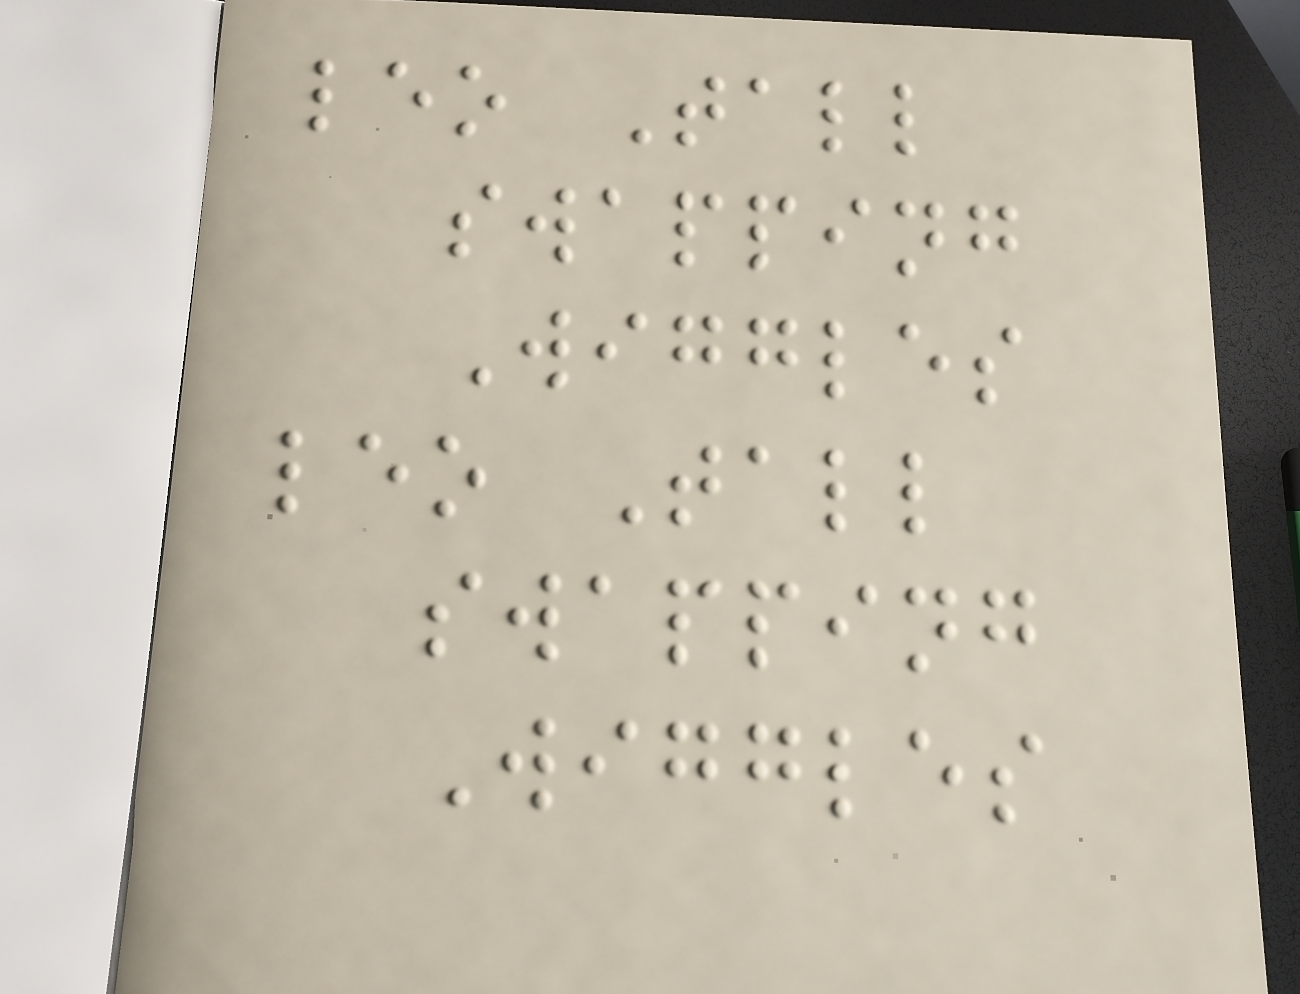leo Tall
swapping
Wiggles
leo Tall
swapping
Wiggles
